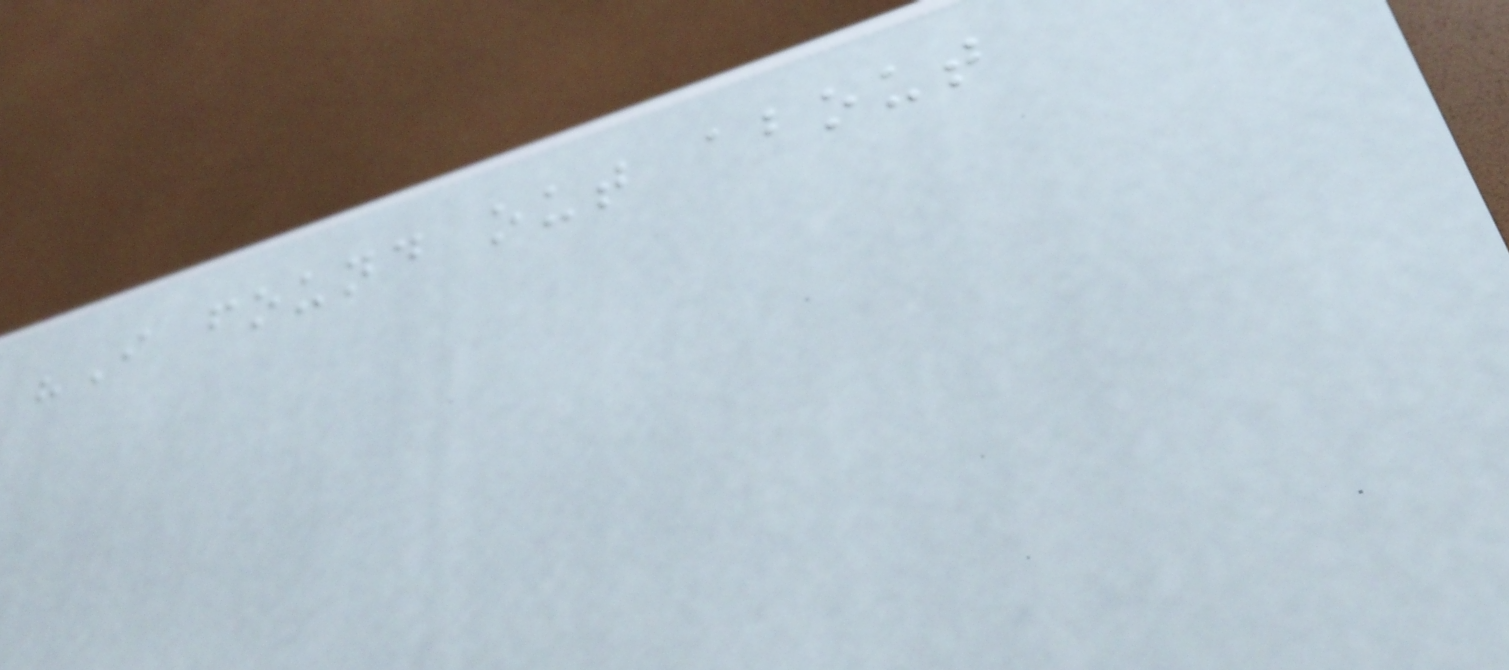"I found out about
